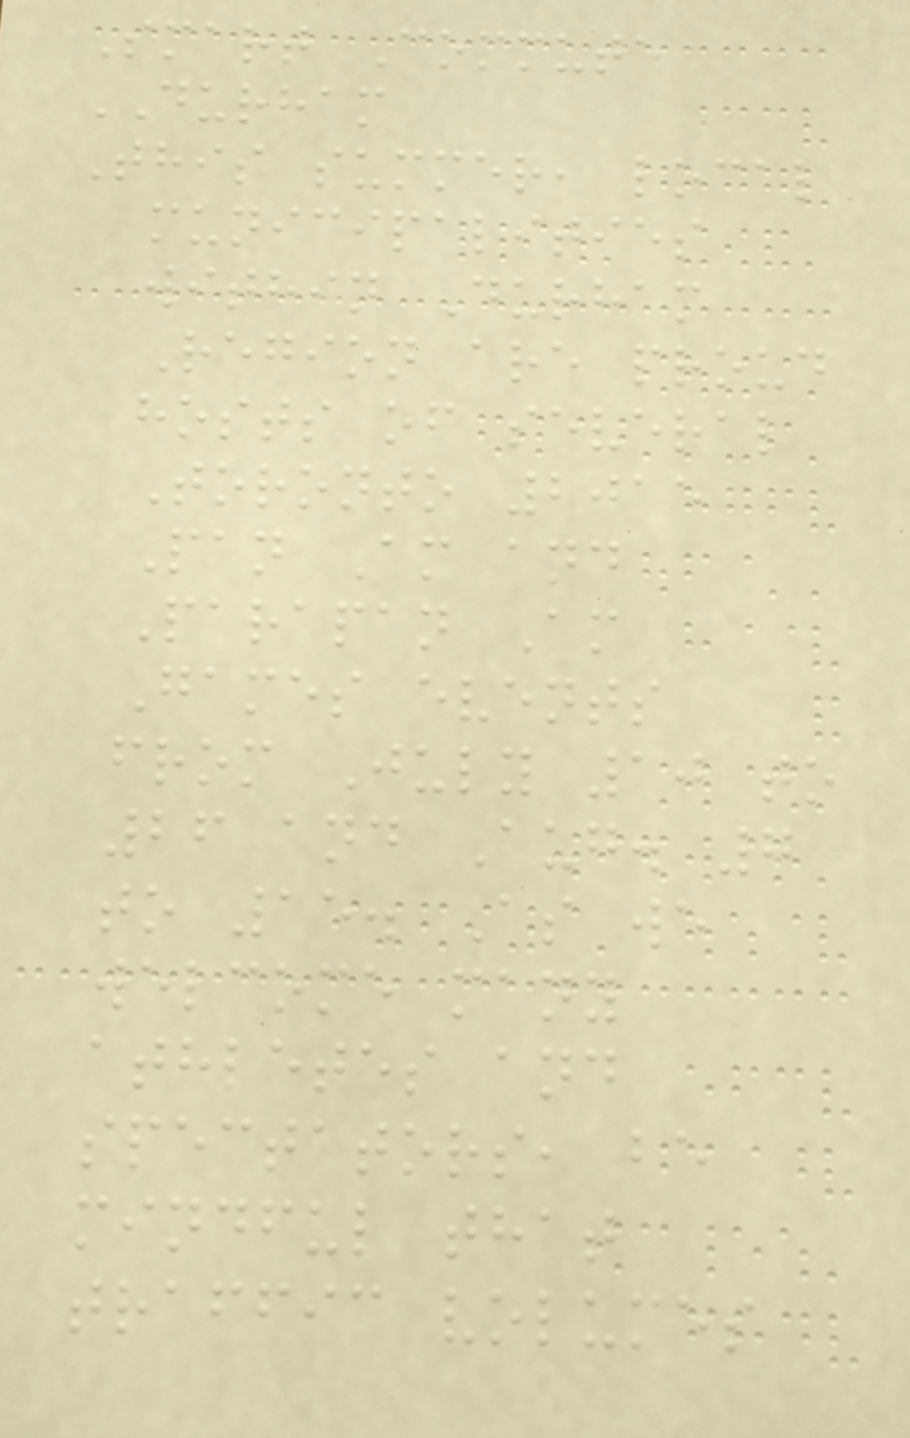Smart Commute
DURHAM
This summer, local
municipalities
within Durham
Region are proud
hosts of several
Toronto 2015
Pan Am and
Parapan Am
Games events
from July 10 to
26 and Aug. 7
to 15. As we
welcome many
athletes and
spectators, be
mindful that
traffic volumes
